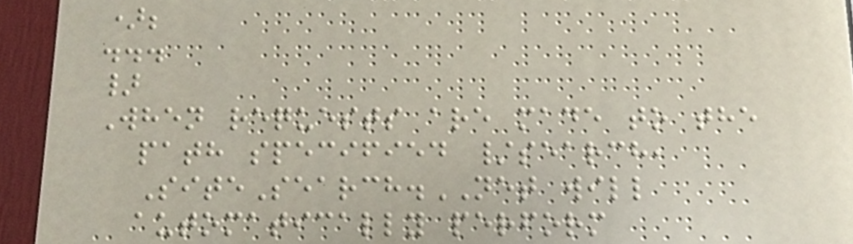);
...
}
When requests are made to the
path specified /search,
SiteSearch.NET will
automatically perform
